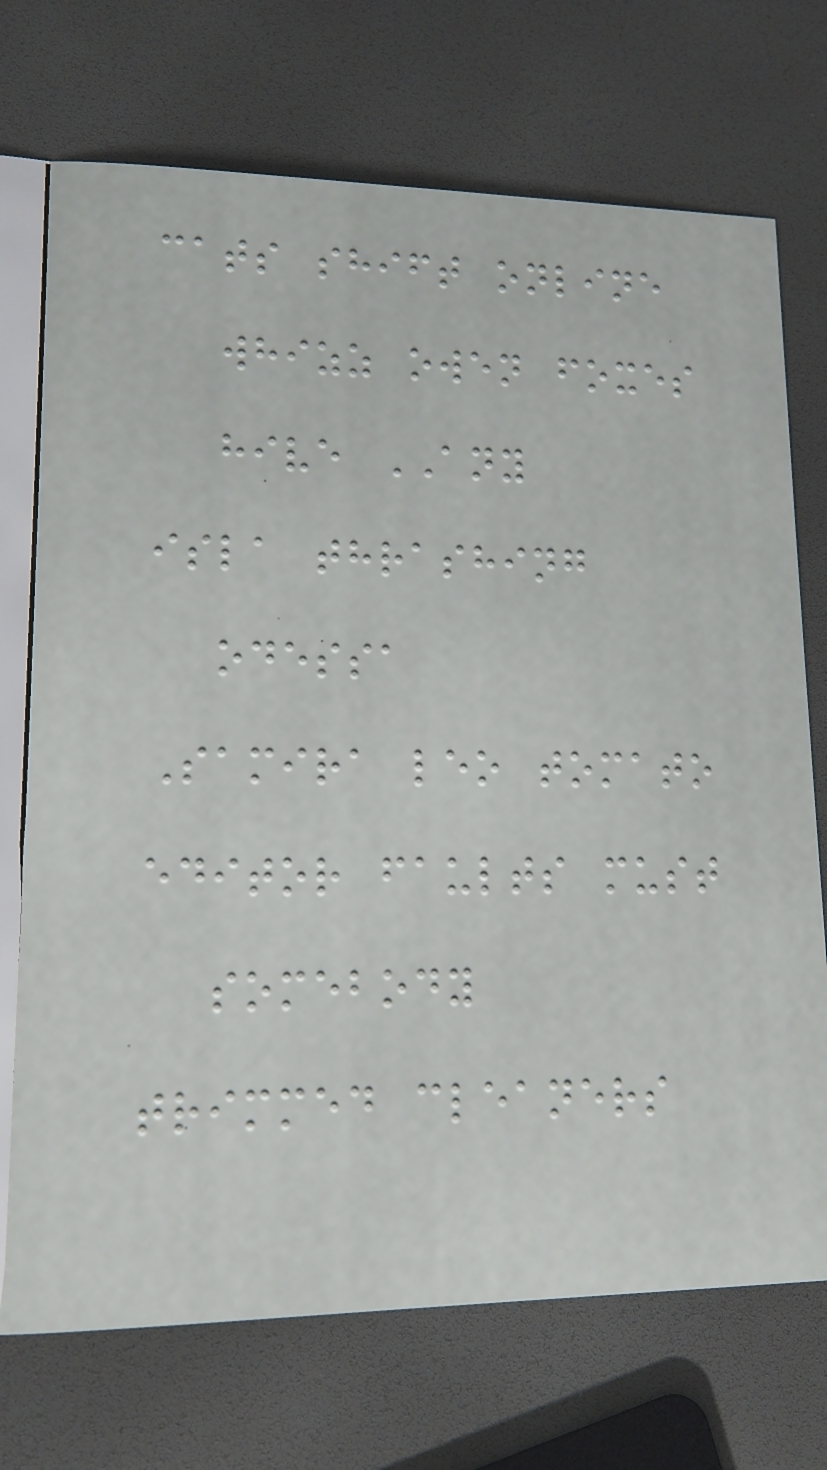cats shift online
whizz owen foxes
hive ANY
isla thrashing
odessa
Samira leo tomato
editor faults must
somebody
trimmed cleaners
